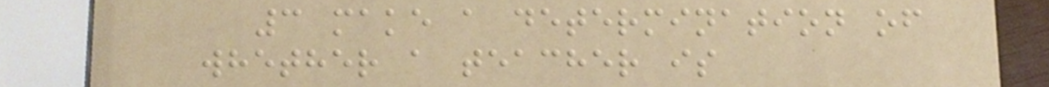3 make a determination of
whether a teacher is
